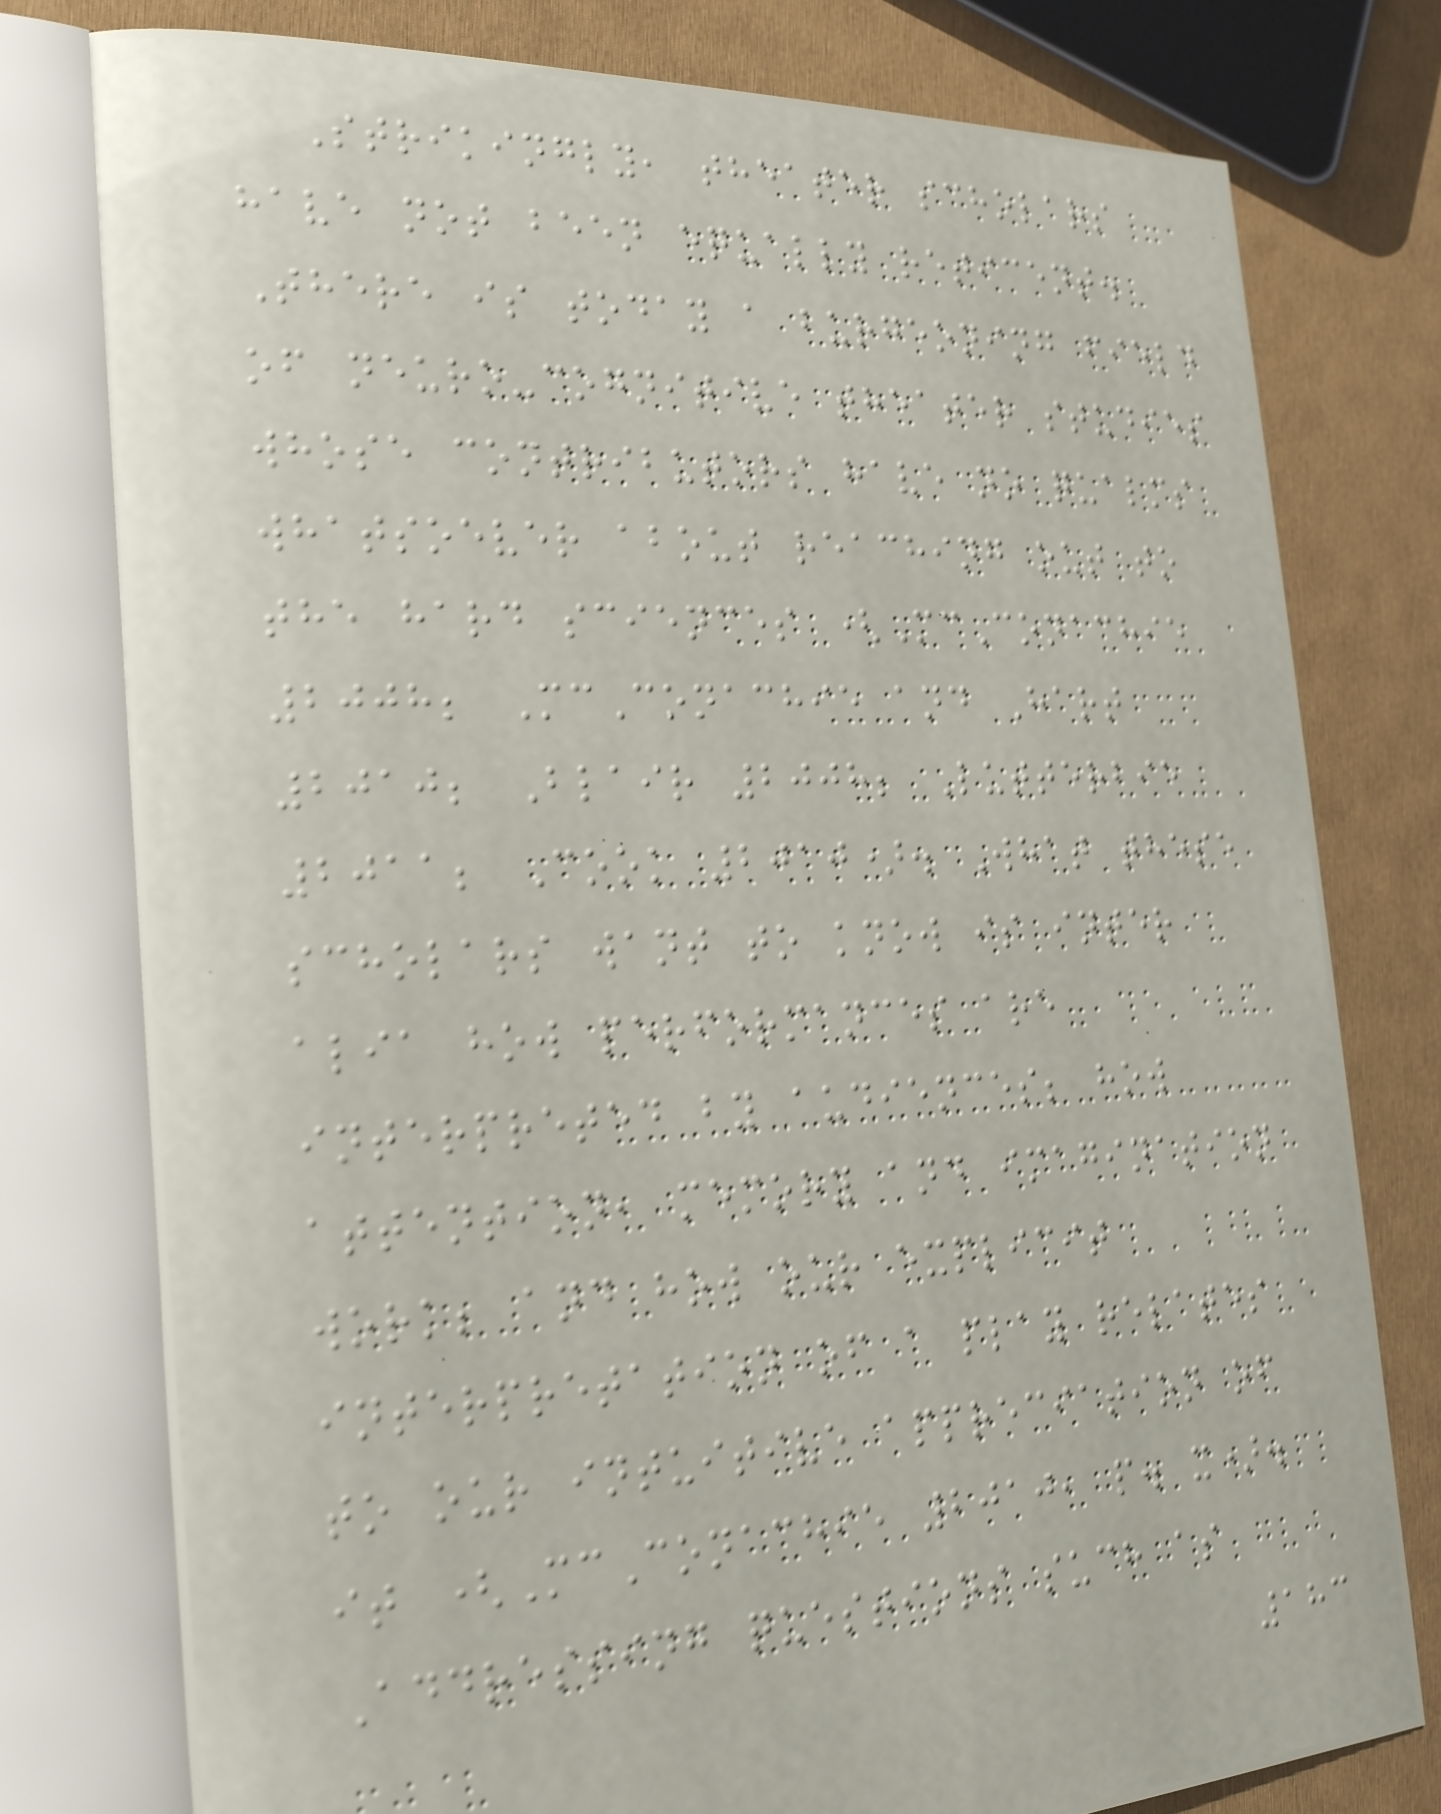Strikingly, theater scholars
have not been equally reticent.
There is today a burgeoning field
of neuro-cognitive theater studies
whose contributors have no qualms
whatsoever about reaching out to
the hard sciences (McConachie
2008; McConachie and Hart
2010; Blair 2008; Lutterbie
2011; Cook 2010). What these
scholars want to know is inter
alia how performances are
interpreted by audiences; how
attention, memory and imagination
work; and how our explicit
interpretation of a play relates
to our intuitive appreciation of
it (McConachie 2010, p. x).
Addressing questions such as
183
